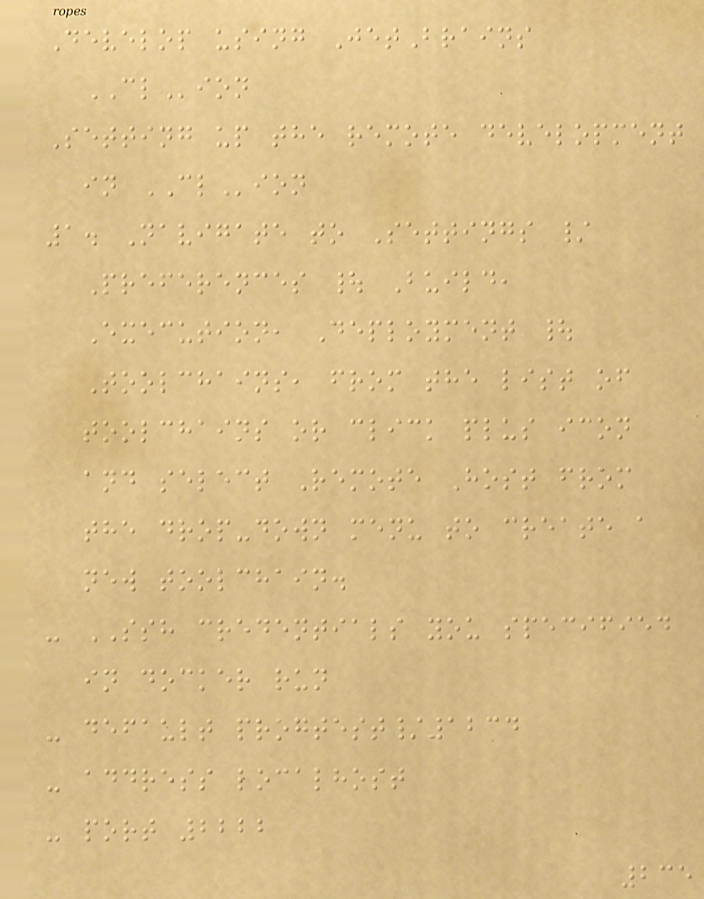Develop using JetBrains
CLion
Setting up the remote development
in CLion
1. Navigate to Settings /
Preferences | Build,
Execution, Deployment |
Toolchains, from the list of
toolchains or click plus icon
and select Remote Host from
the drop-down menu to create a
new toolchain.
- SSH credentials you specified
in docker run
- default progtest/1234
- address localhost
- port 2222
235
